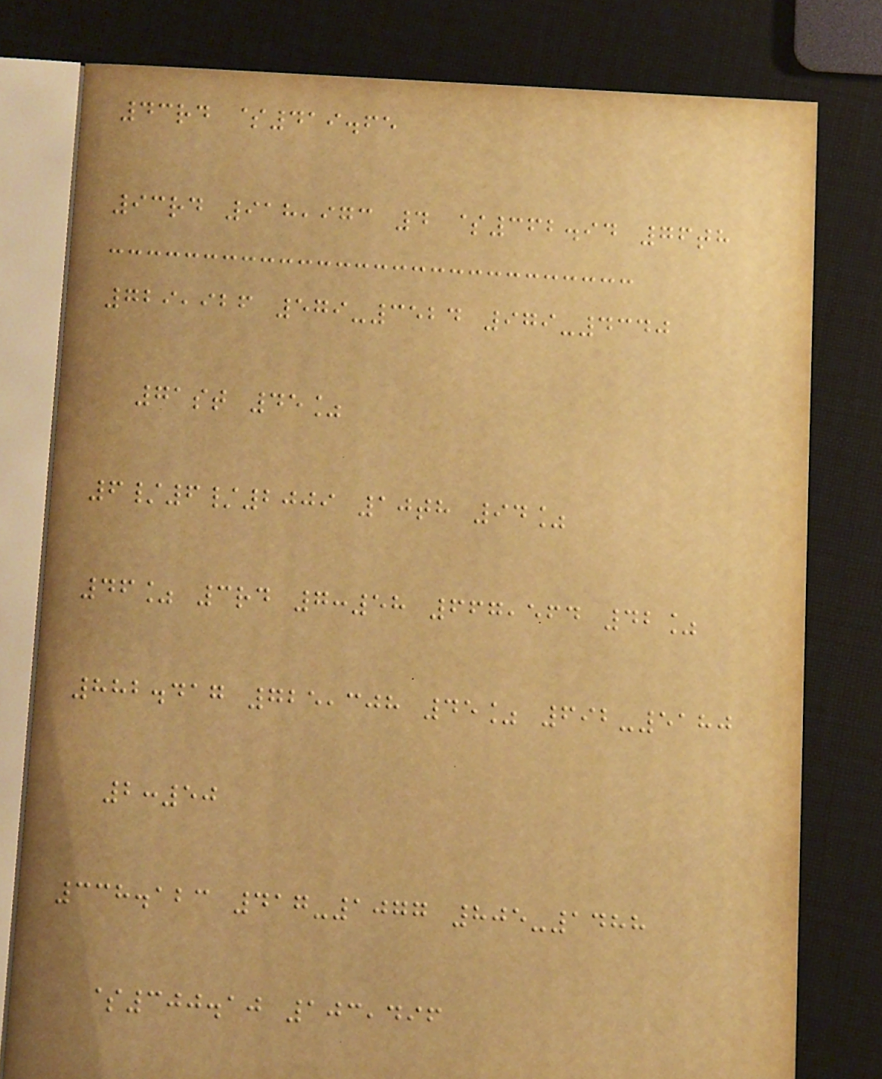43rd $419.65
93rd 918,973 4 $362.94 76th
729,926 579-3524 979-4340
71st 45%
6/6/2009 10th 94%
46% 3rd 7:58 667,564 42%
882.417 725,308 45% 692-5180
2:50
338.123 417-1077 805-1488
$300.10 103,496
